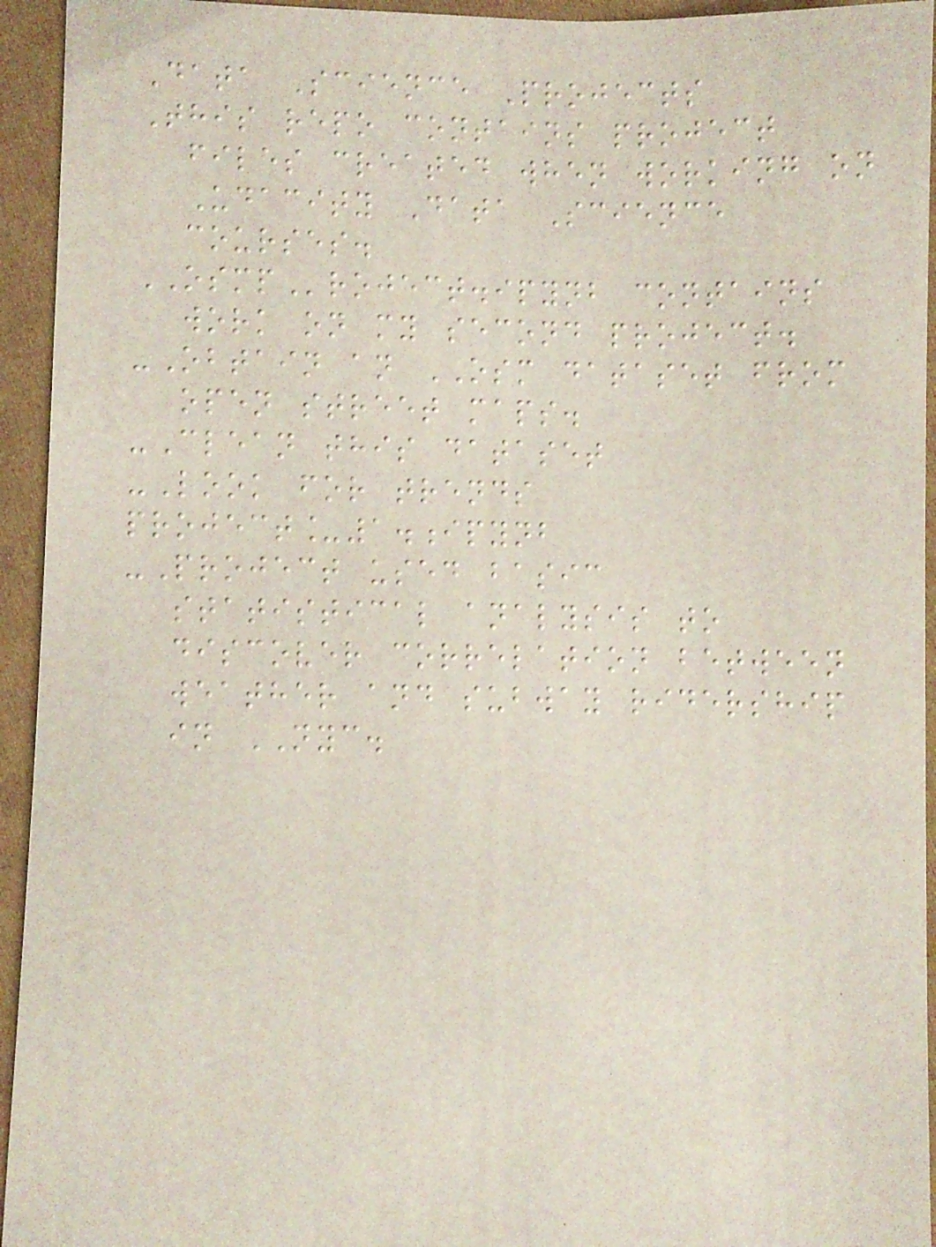Data Science Projects
This repo contains project
files created when working on
Udacity Data Science
courses.
OSMProject.ipynb contains
work on my second project.
-Obtain an OSM dataset from
open street maps.
-Clean this dataset
-Look for trends
project_1.ipynb
-Project used basic
statistical analysis to
discover correlation between
weather and subway ridership
in NYC.
